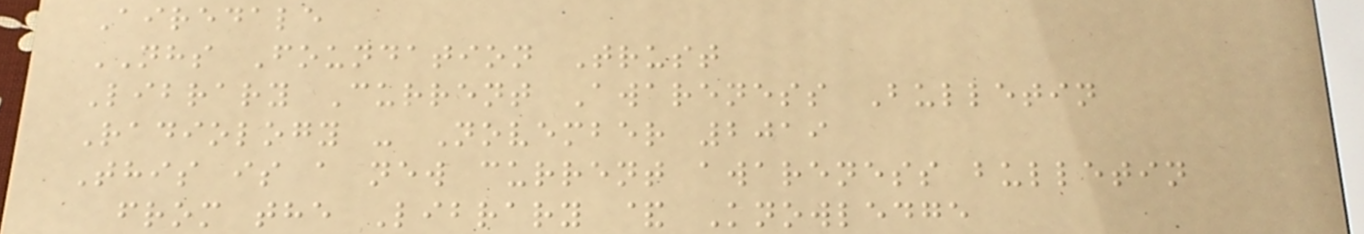Airedale
NHS Foundation Trust
Library Current Awareness Bulletin
Radiology - November 2019
This is a new current awareness bulletin
from the Library & Knowledge
